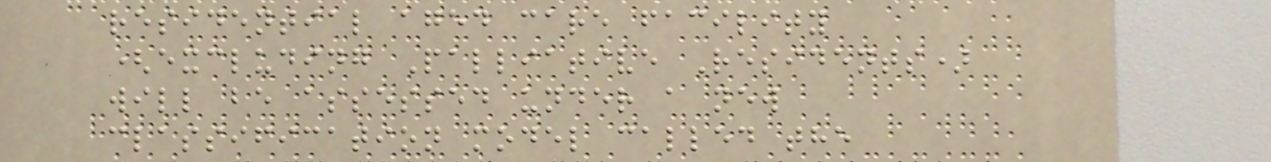residential aged care facility
(excluding Palliative Residents)
will be assessed under a new
classification model called the
